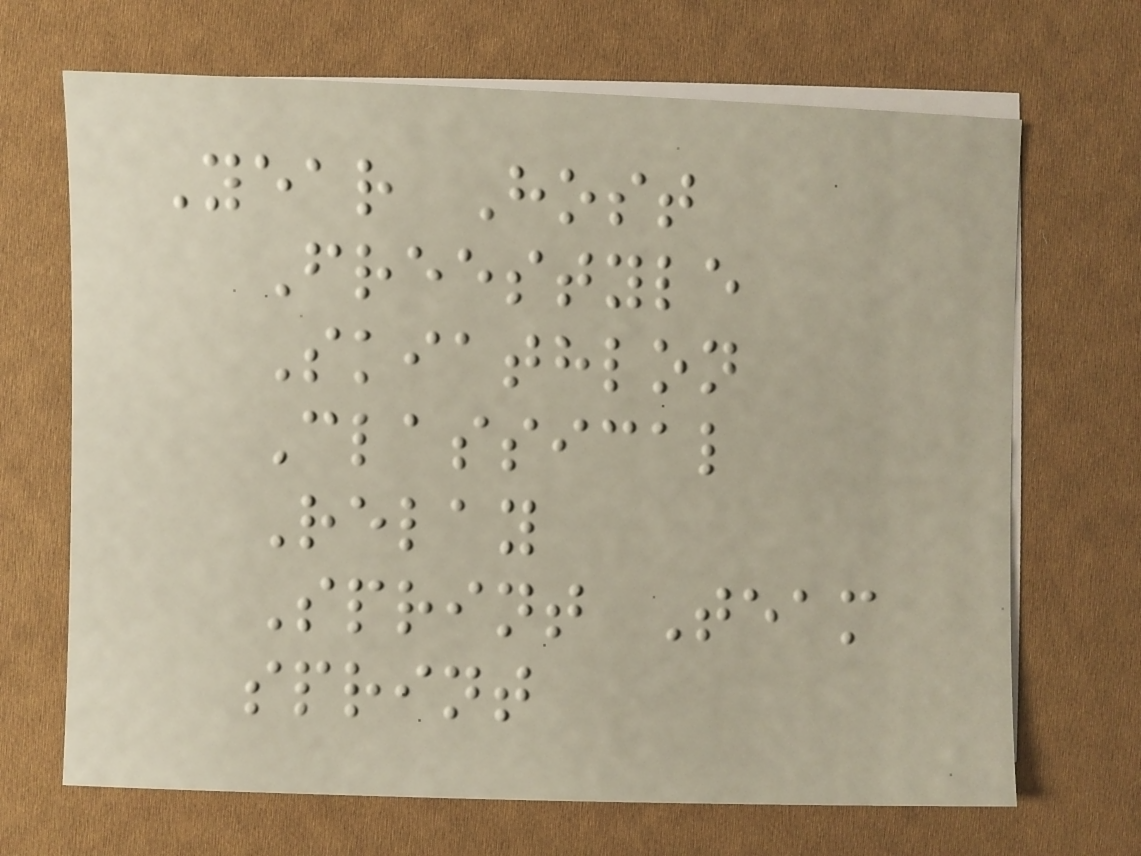Year Host
Freestyle
Skiathlon
Classical
Relay
Sprint Team
sprint
